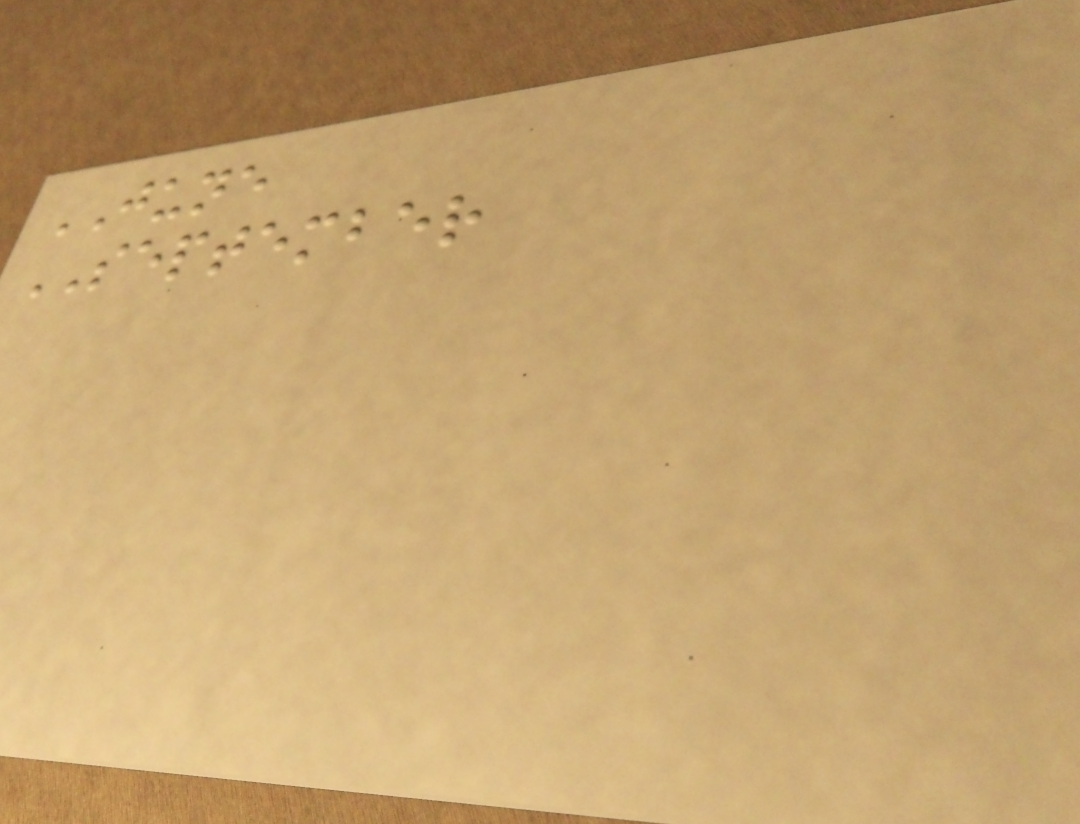JUNE
SEPTEMBER
